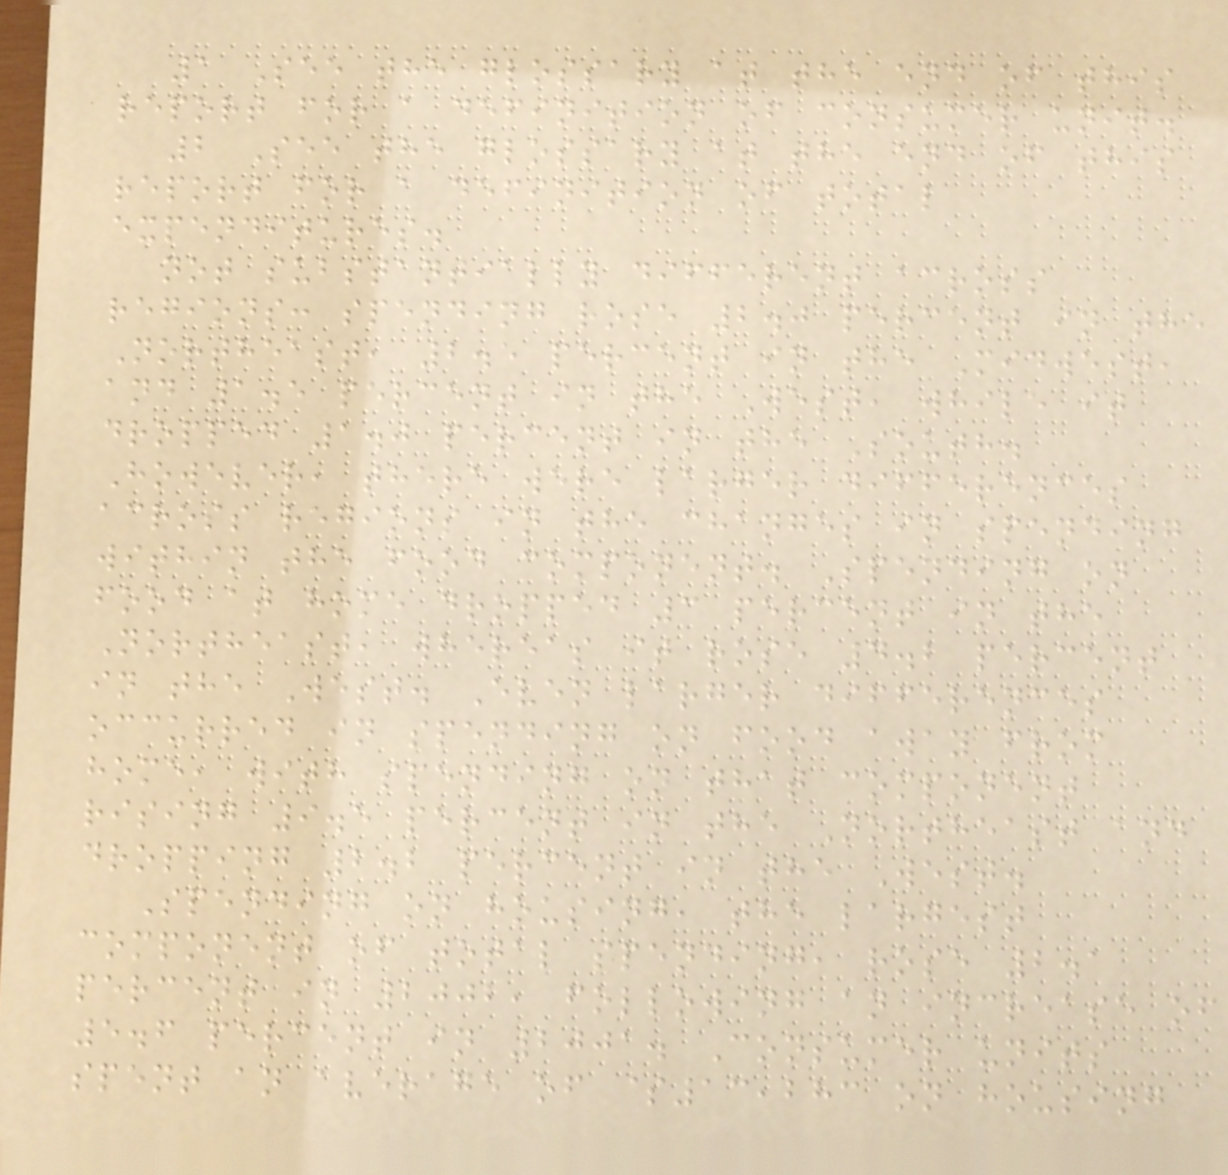1 See the glossary at the end of this
report for a definition of consumer unit.
2 See the glossary at the end of this
report for a definition of total
expenditures.
not substantially different across
regions: spending rose 2.0 percent in the
Northeast, 2.5 percent in the Midwest,
and 1.5 percent in the West, while it
dropped 1.0 percent in the South.
However, there were larger differences
across regions in the changes in spending
within the food component. Spending on
food at home dropped 3 percent in the
Northeast, whereas it rose 4.2 percent
in the West. Even larger differences
occurred in spending on food away from
home, with spending on that component
rising 9.5 percent in the Northeast and
dropping 2.2 percent in the West.
Spending on housing, the largest
component of total spending, rose 2.1
percent in 2002, following an increase of
5.6 percent in 2001. Consumer units
spent an average of $13,283 on housing
